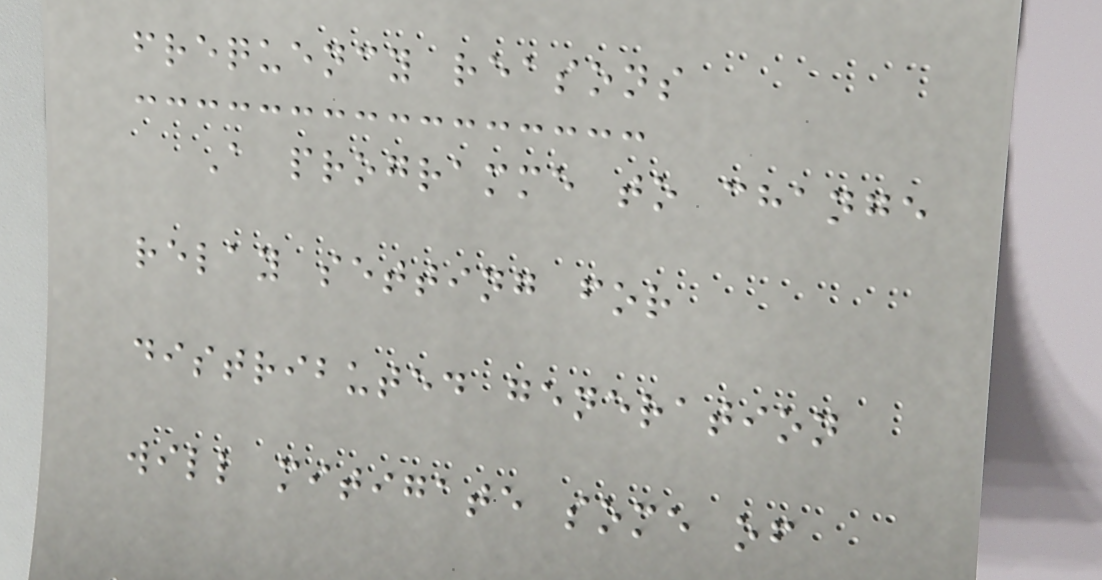frequency reasons
A programme to change
relay setting for
distributed generation
will mitigate some of
